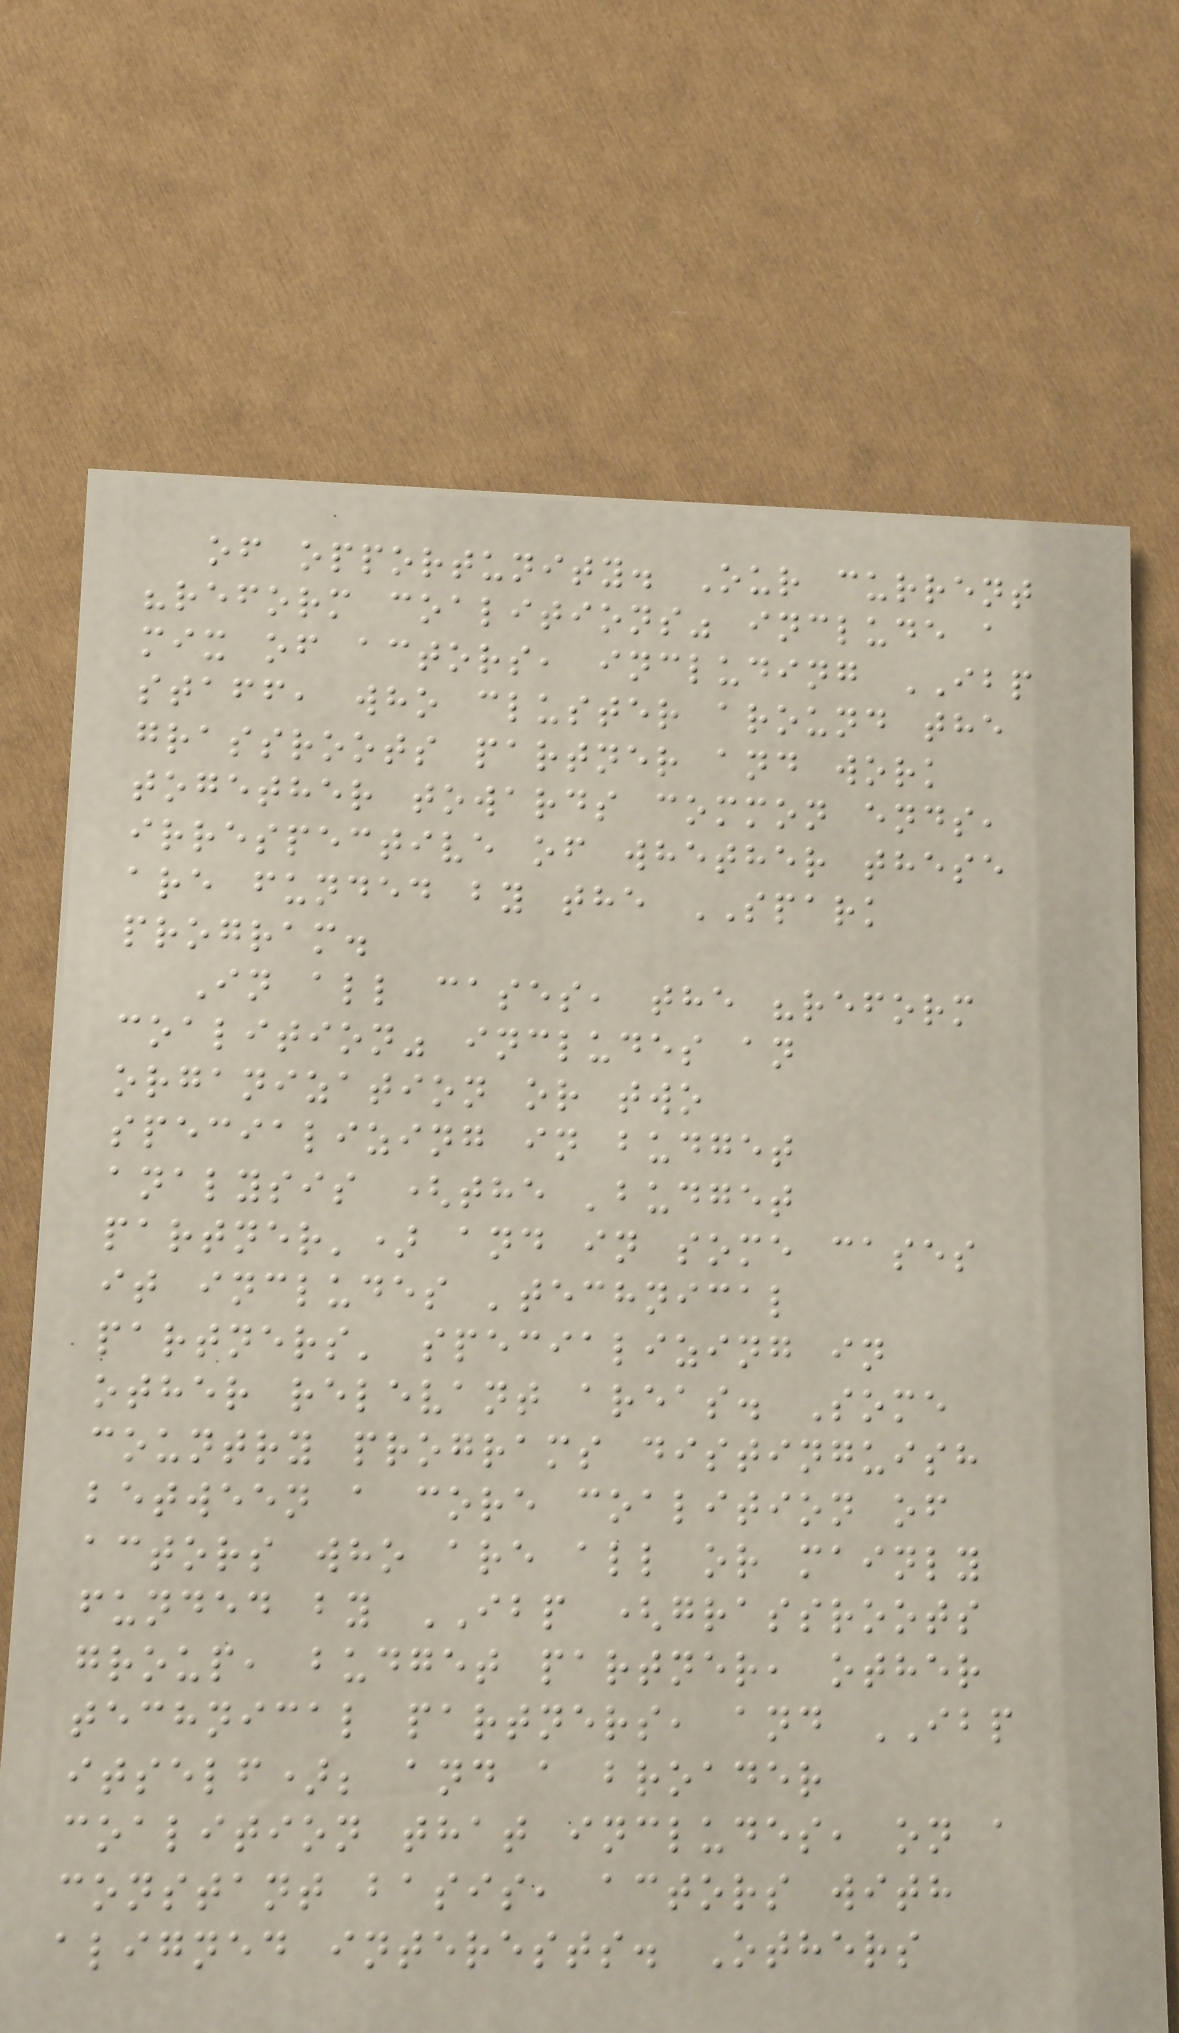of opportunity. Our current
"reform coalitions" include a
mix of actors, including IBP
staff, who cluster around the
grassroots partner and work
together towards common ends,
irrespective of whether these
are funded by the SPARK
program.
In all cases, the "reform
coalition" includes an
organization or two
specializing in budget
analysis (the 'budget
partner') and in some cases
it includes 'technical
partners' specializing in
other relevant areas. Some
country programs distinguish
between a core coalition of
actors who are all or mainly
funded by IBP (grassroots
group, budget partner, other
technical partners, and IBP
itself); and a broader
coalition that includes, on a
constant basis, actors with
aligned interests. Others
